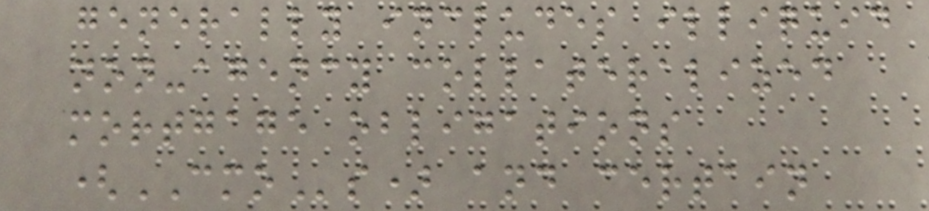generally includes illiquid
non-agency collateralized
mortgage obligations
(CMOs) and certain
